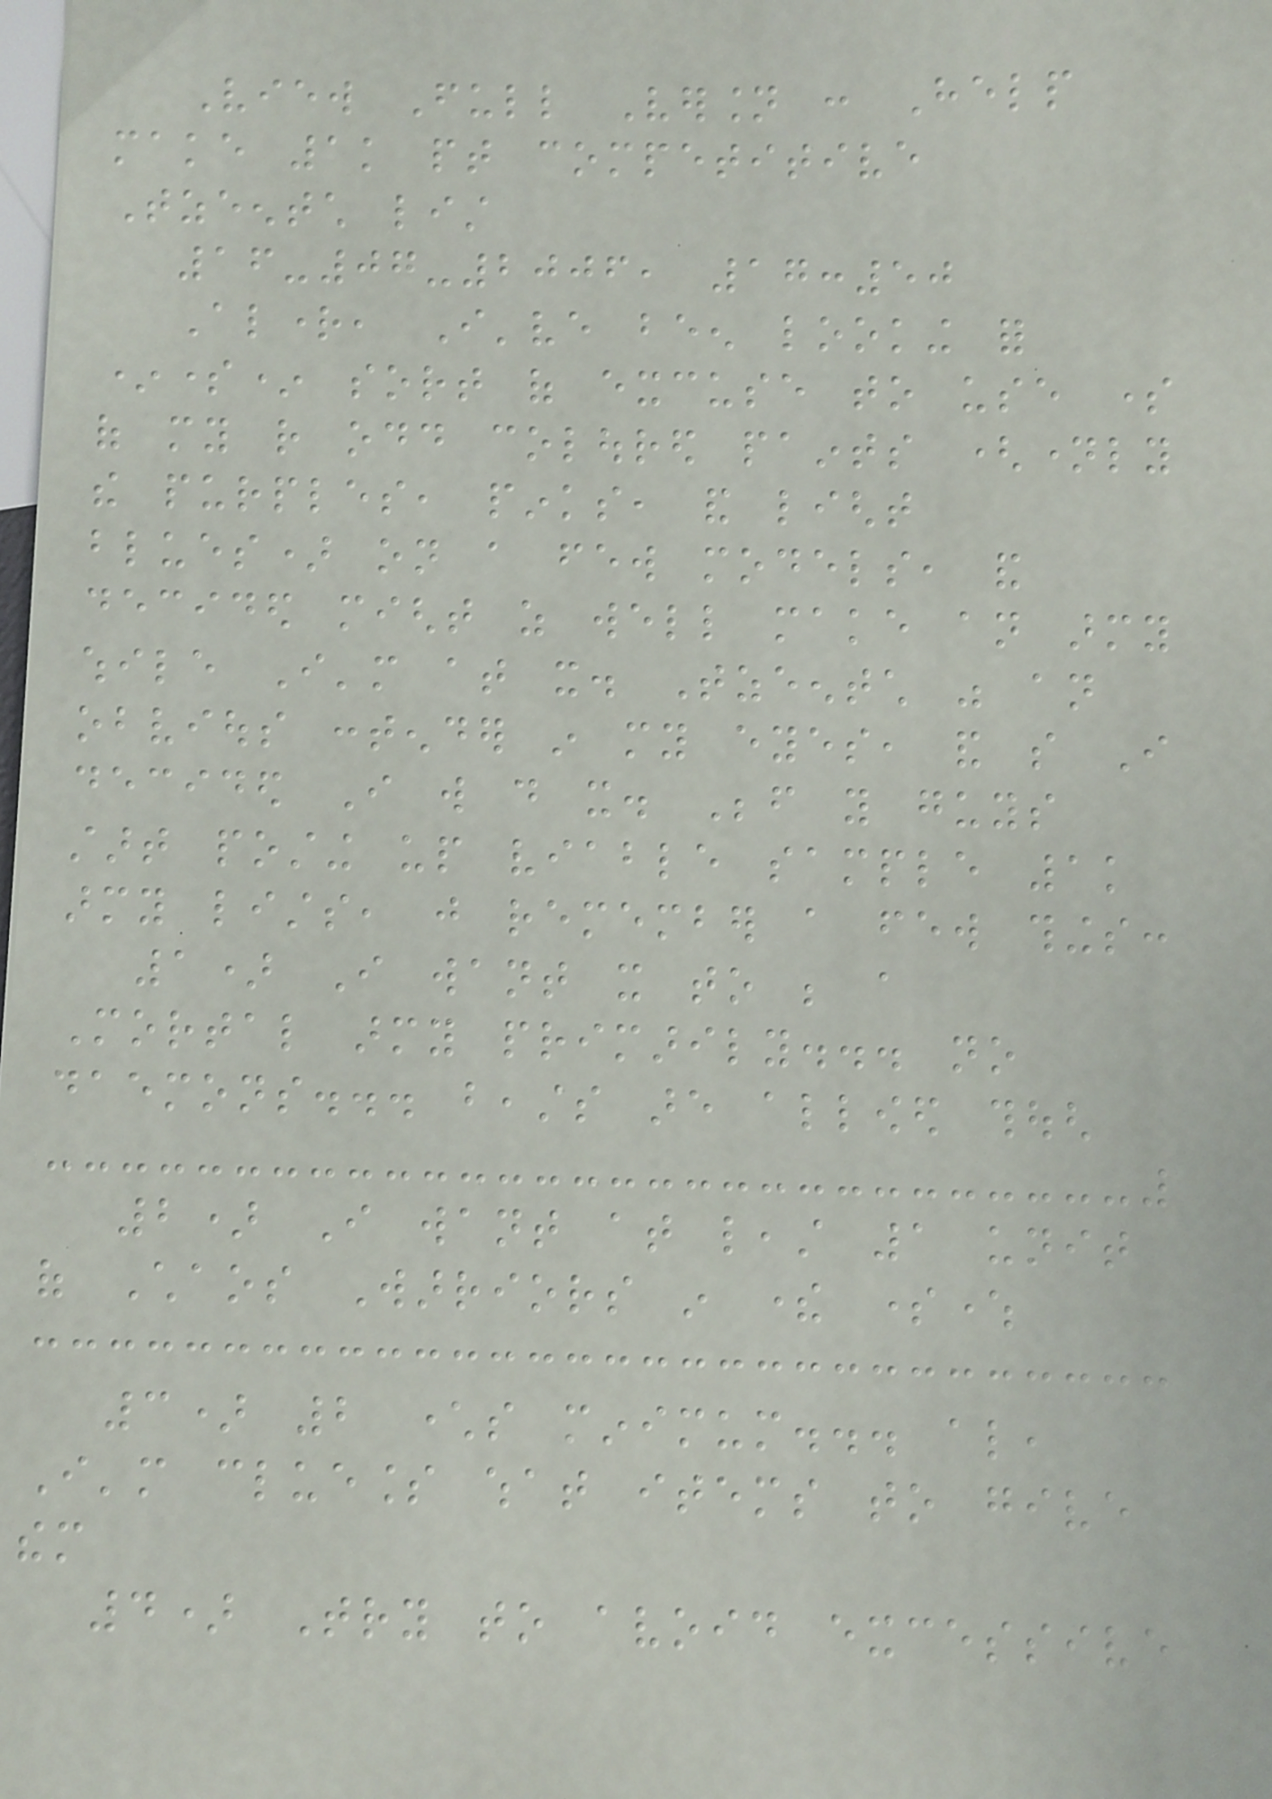View Full Version : Help
make 1k pt competitive
Tzeentch list
16-07-2006, 17:50
Alright, I've been looking for
*some* sort of excuse to use some
of my rather odd coloured paints (namely
the purples, pinks, and light
blues) on a few models, and
decided might as well make an army
while I'm at it. Tzeentch was an
obvious contender in my eyes, and so I
decided I will do it. Before you guys
start posting up viable sample 1k
army lists, just remember a few things:
1) I want it to be a
Mortal army primarily... no
daemons... beasts are allowed though
2) I want at least 1 unit
of Chaos Warriors in there somewhere
3) 2 characters minimum... also,
I'm clueless what items to give
them
4) Try to avoid excessive
